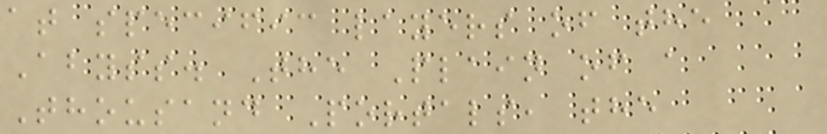at specific layers of the
Abyss. The Plain of a
Thousand Portals, the
